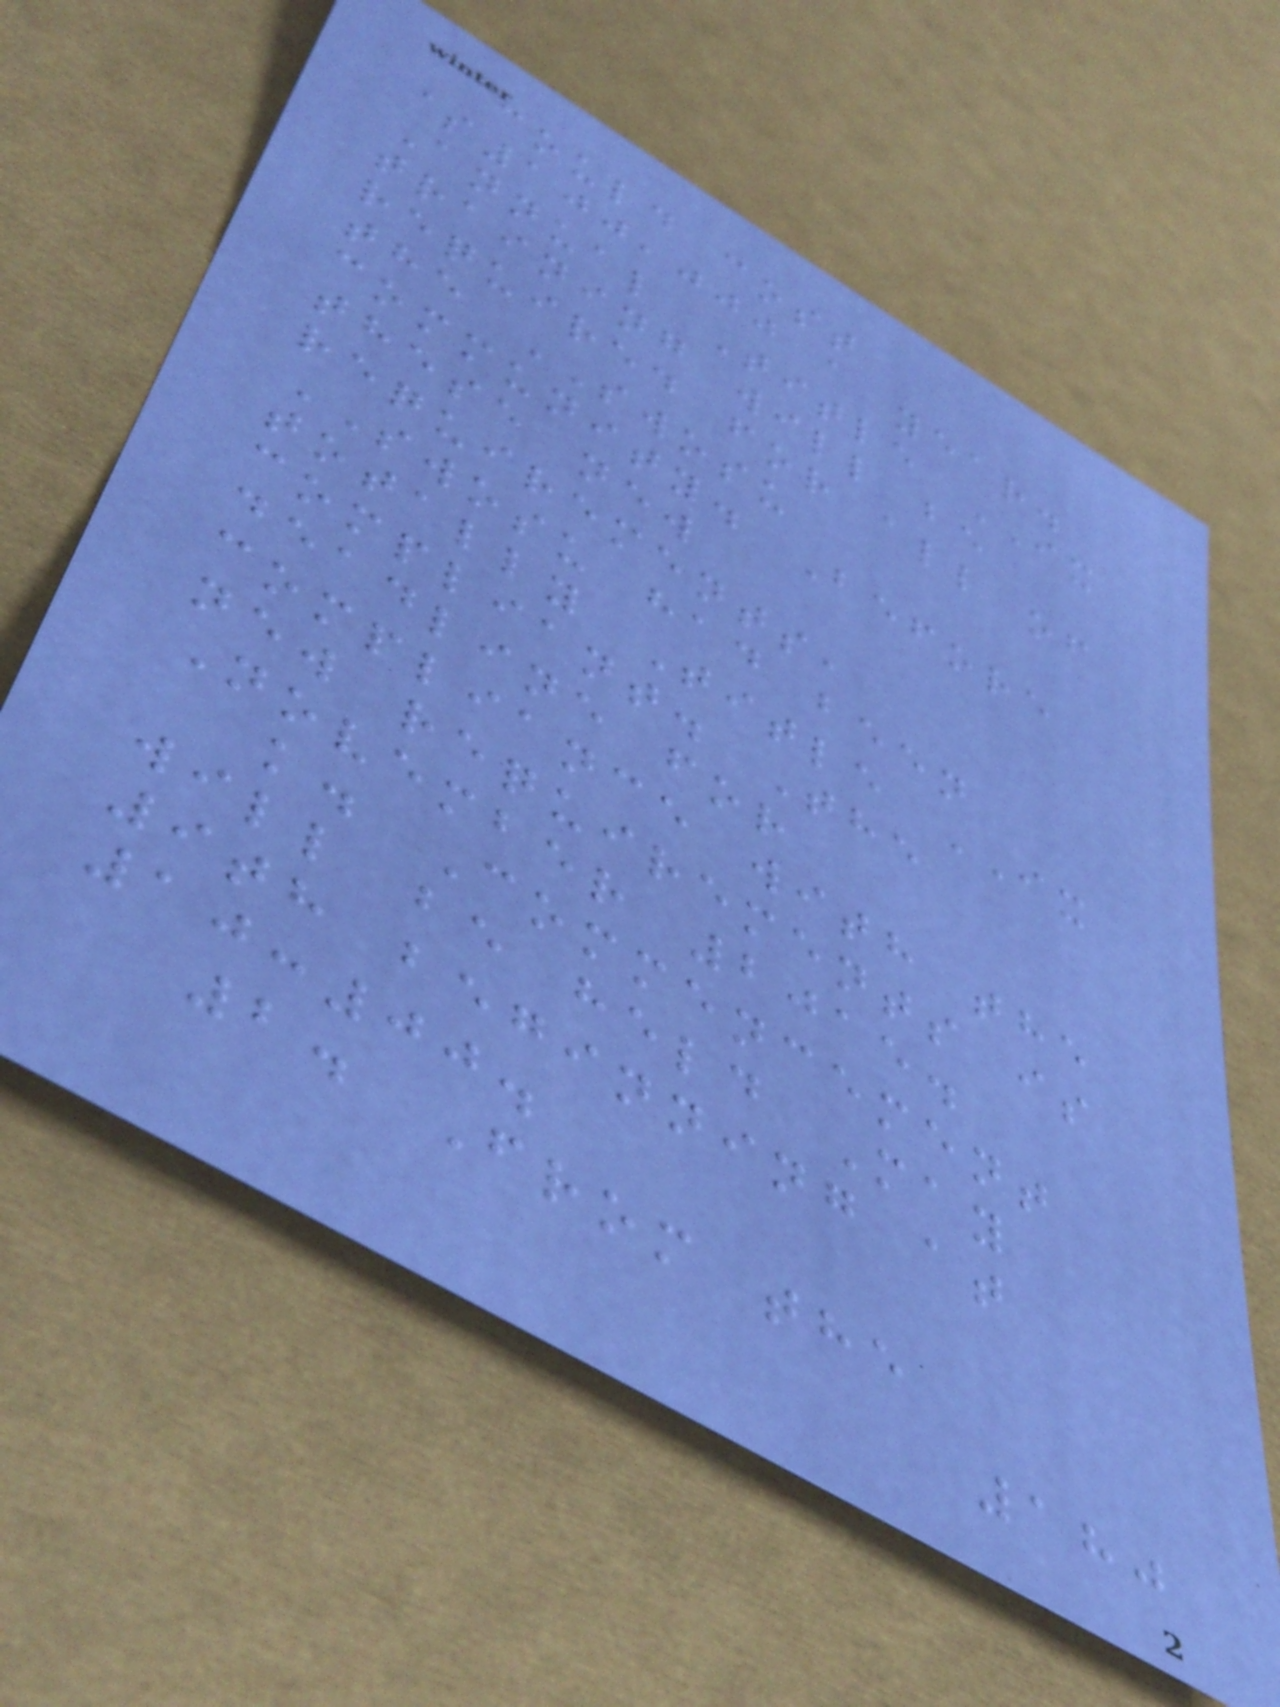could cost
$100,000 a year.
Annual Title IX
training will be
required for all of
the SWOSU
community. Before
these new
requirements,
SWOSU had been
totally Title IX
compliant. The
deadline for
compliance with the
new requirements is
November 2015.
k. Commencement
will be held May
9th beginning at
10:00.
2. From the
180
